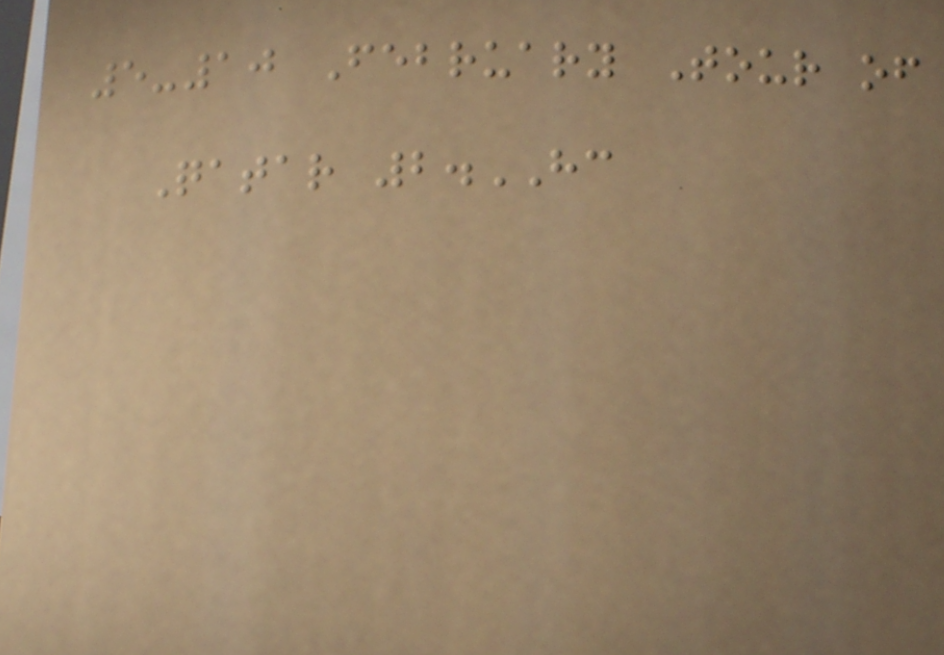5-10 February Tour of
Qatar 2.HC
